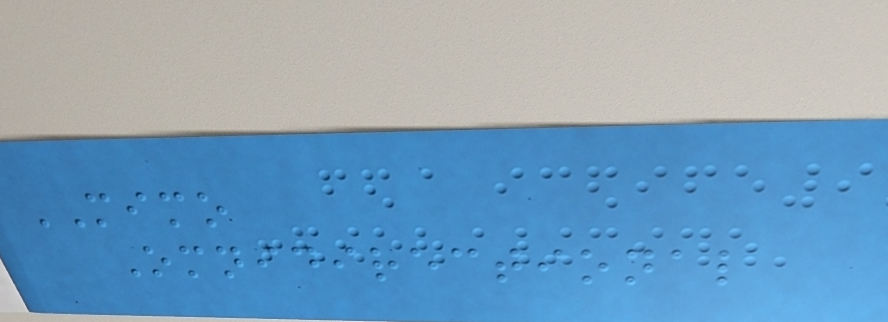MIMO
Omnidirectional
